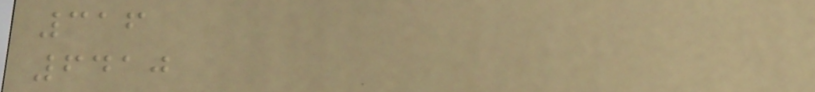316
6410
